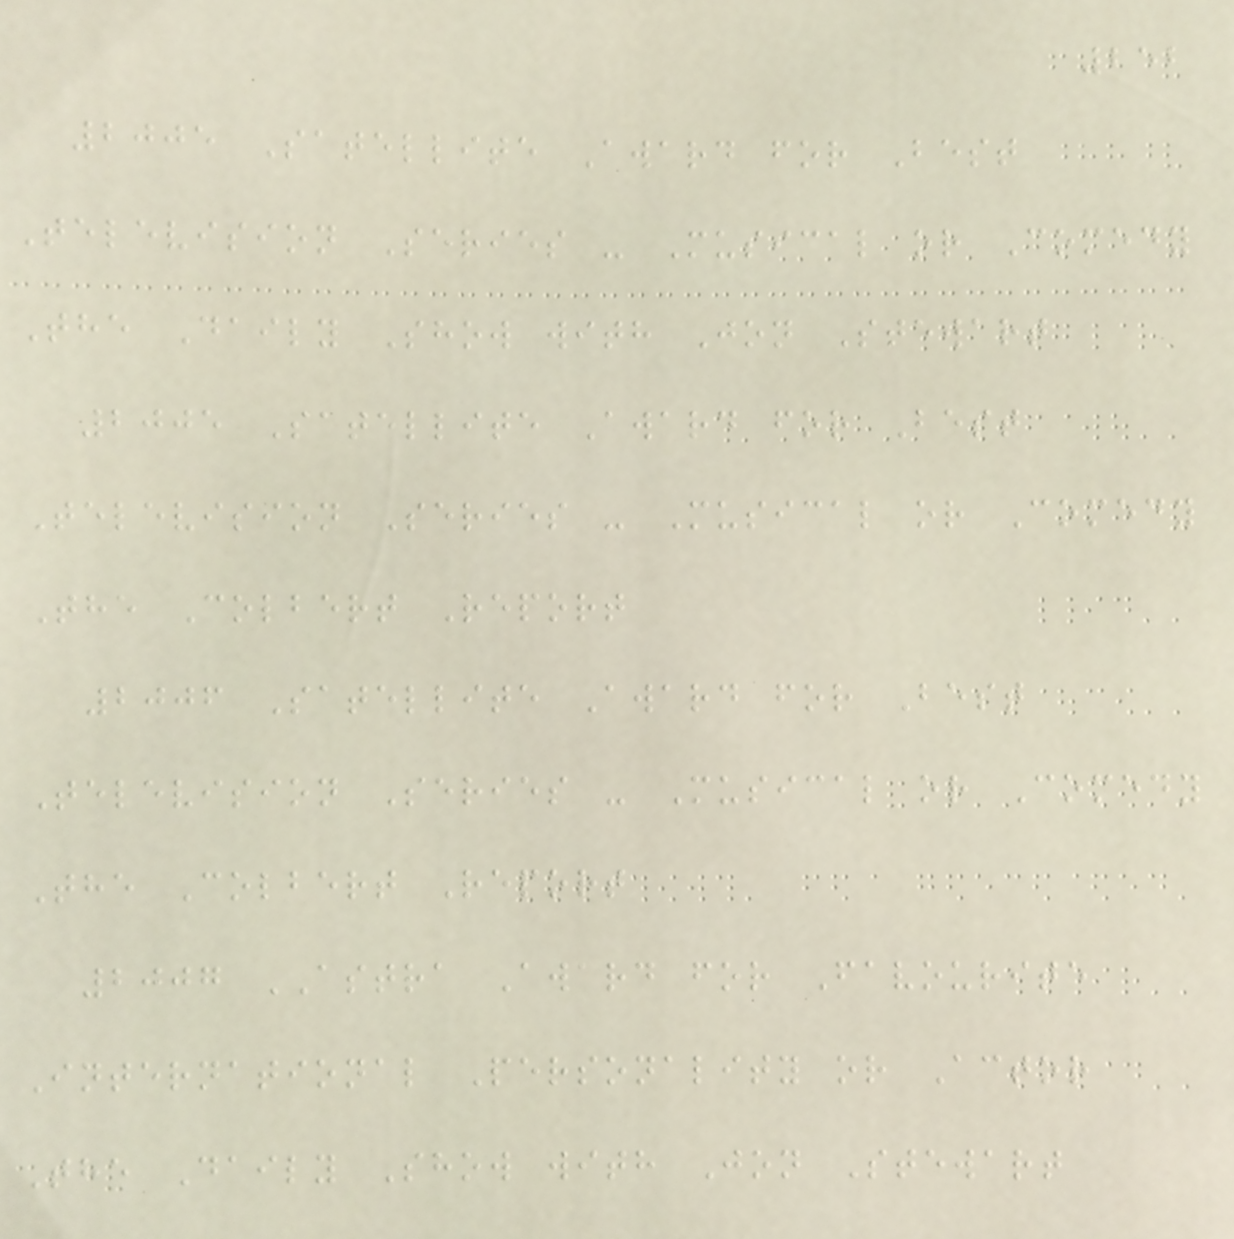252
2005 Satellite Award for Best
Television Series - Musical or Comedy
The Daily Show with Jon Stewart
2005 Satellite Award for Best
Television Series - Musical or Comedy
The Colbert Report
2006 Satellite Award for Best
Television Series - Musical or Comedy
The Colbert Report
2007 ASTRA Award for Favourite
International Personality or Actor
The Daily Show with Jon Stewart
